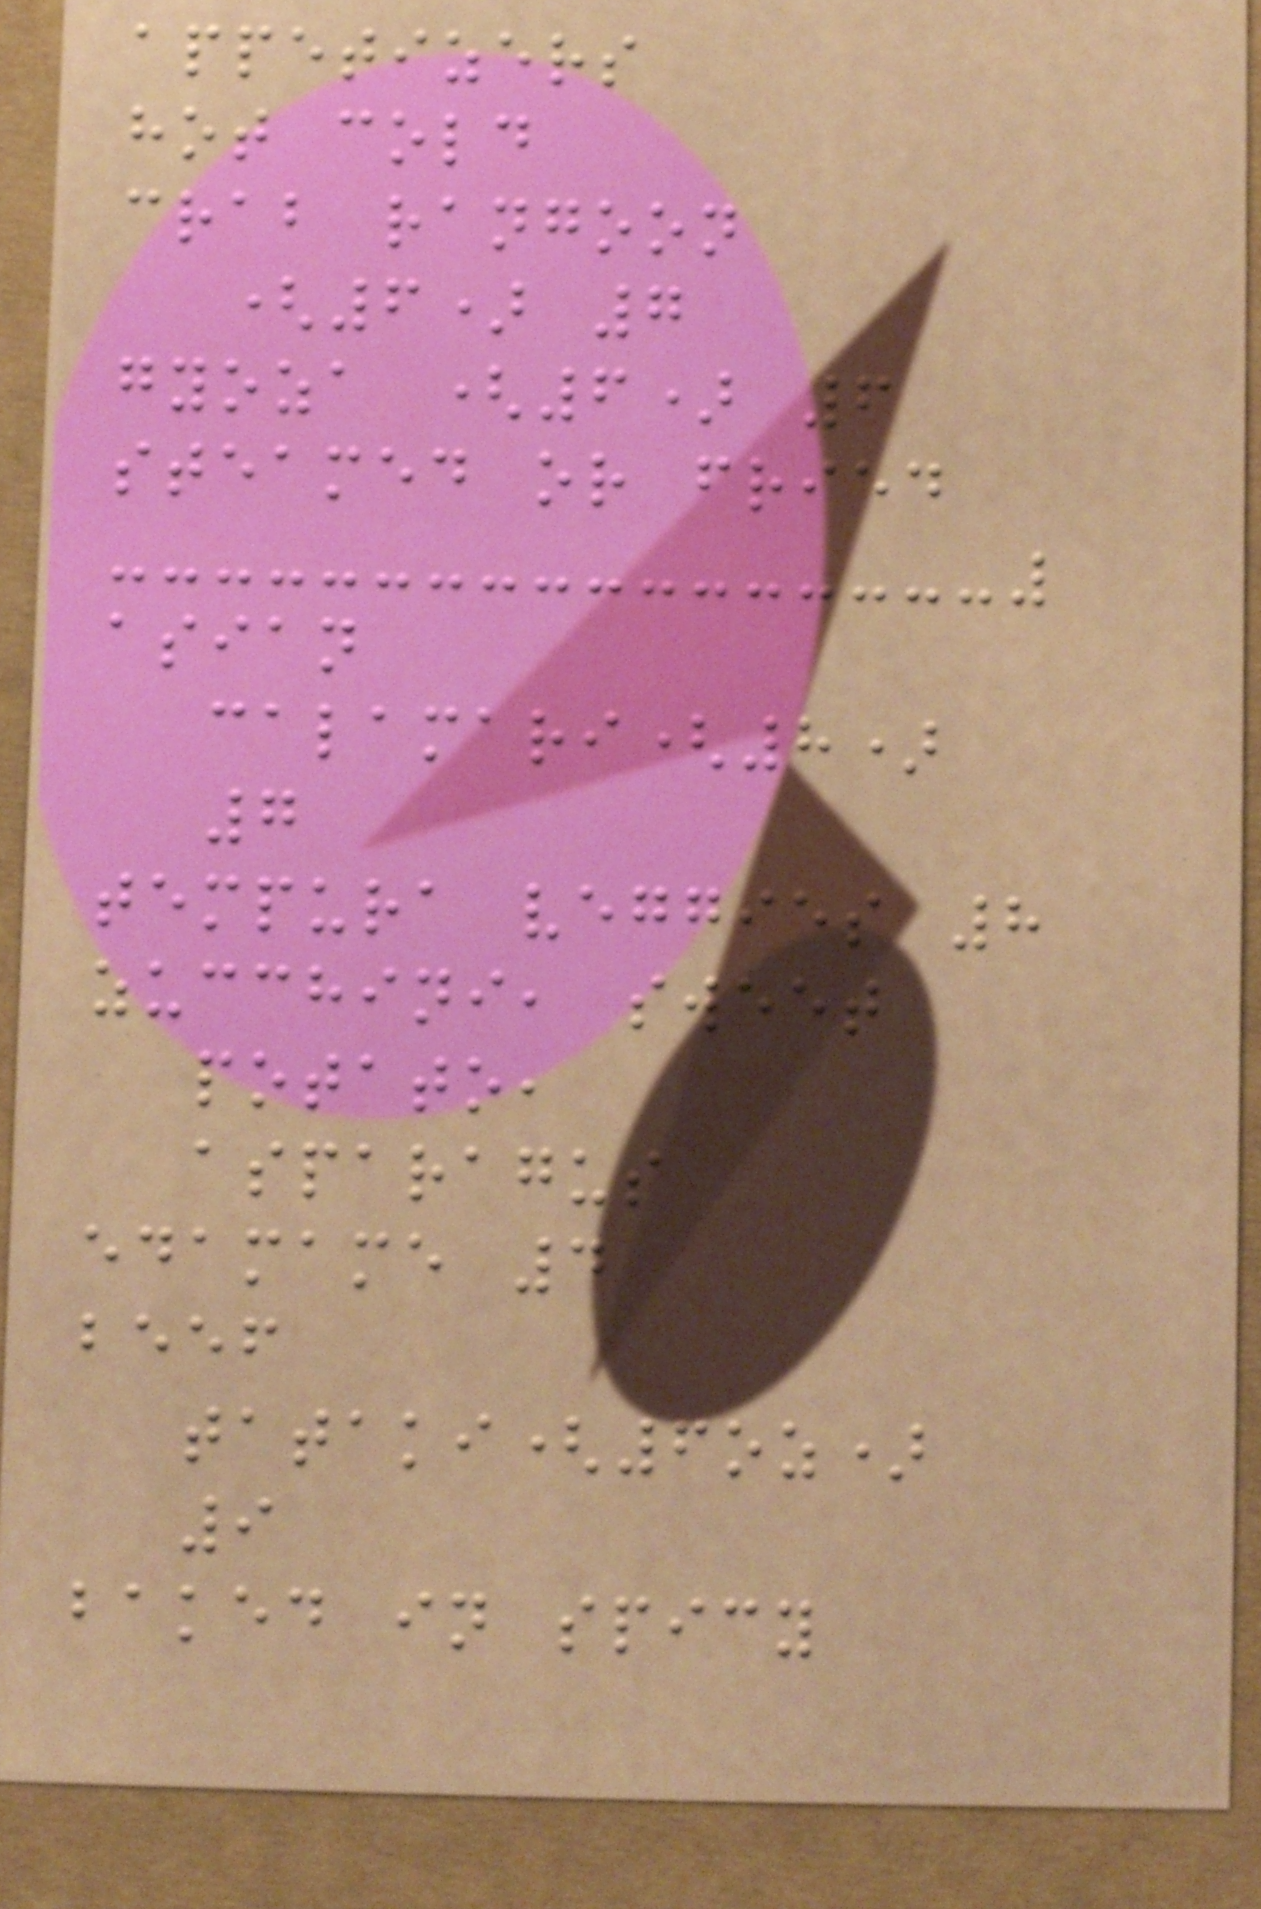appetizers
hot cold
crab rangoon
(6) 7
gyoza (6) 6
steamed or fried
asian
calamari(8)
7
tempura veggies 8
zucchini, sweet
potato,
asparagus
edamame 4
beef
tataki(6oz)
9
baked in spicy
